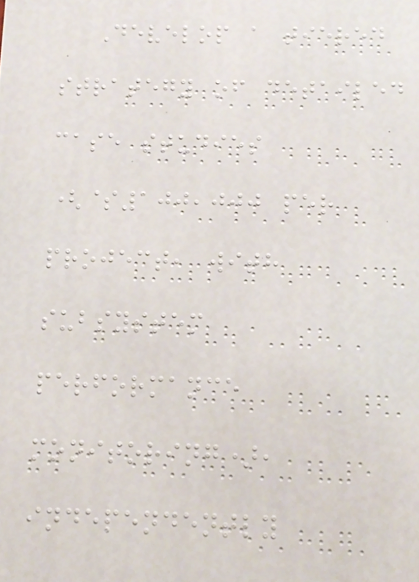Develop a tiered
strategy of detailed
case studies
($100,000 per
project, with
subsystem
performance
monitoring),
independently
